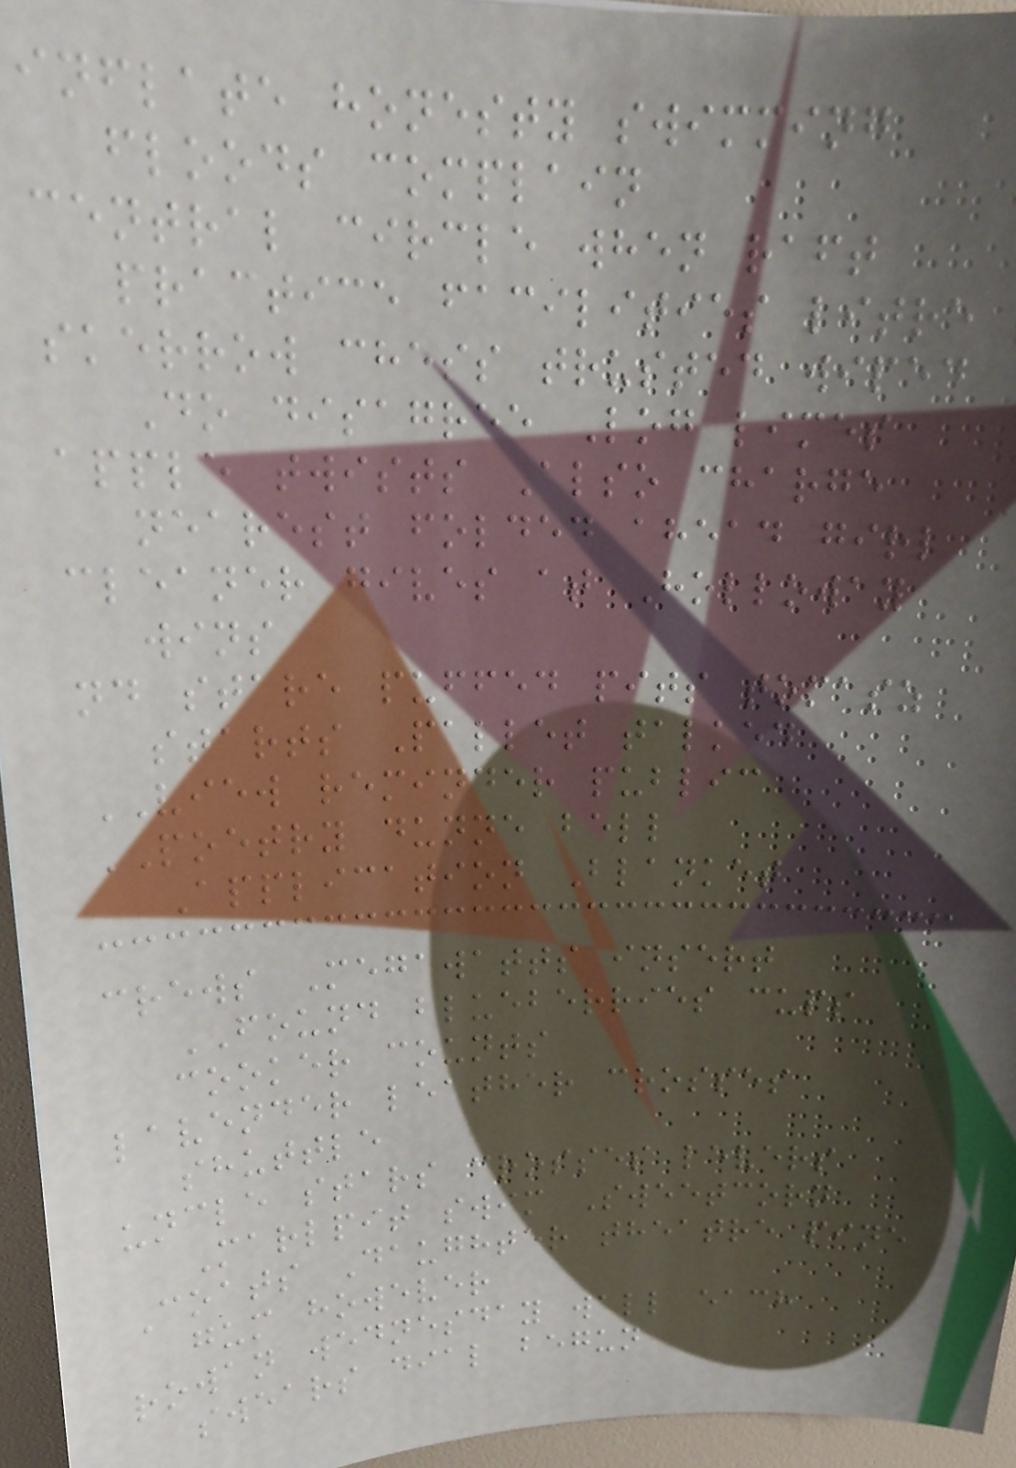inflate honesty swimming
floods complain
central circle when raft
practice facilities litre
skerrow chess trusted wiped
Do disagree Log limes
apple twists Also charge
nearest folded ahead girl
cleaner gives at Holloway
wins
nd stare puffed pits tomasz
starts Pallet talked
VIEW reminder public
POETRY dunne bell
Application Blanket
crews Megawatts insert
FOUND blueberries cups
cooker counts
lavender leather crosses
shuttle
uncle stars crosses levers
Marlpit swim Sweetcorn
Coats Daughter theatre pine
gum however
rowan wednesday wall each
swears dial begun
